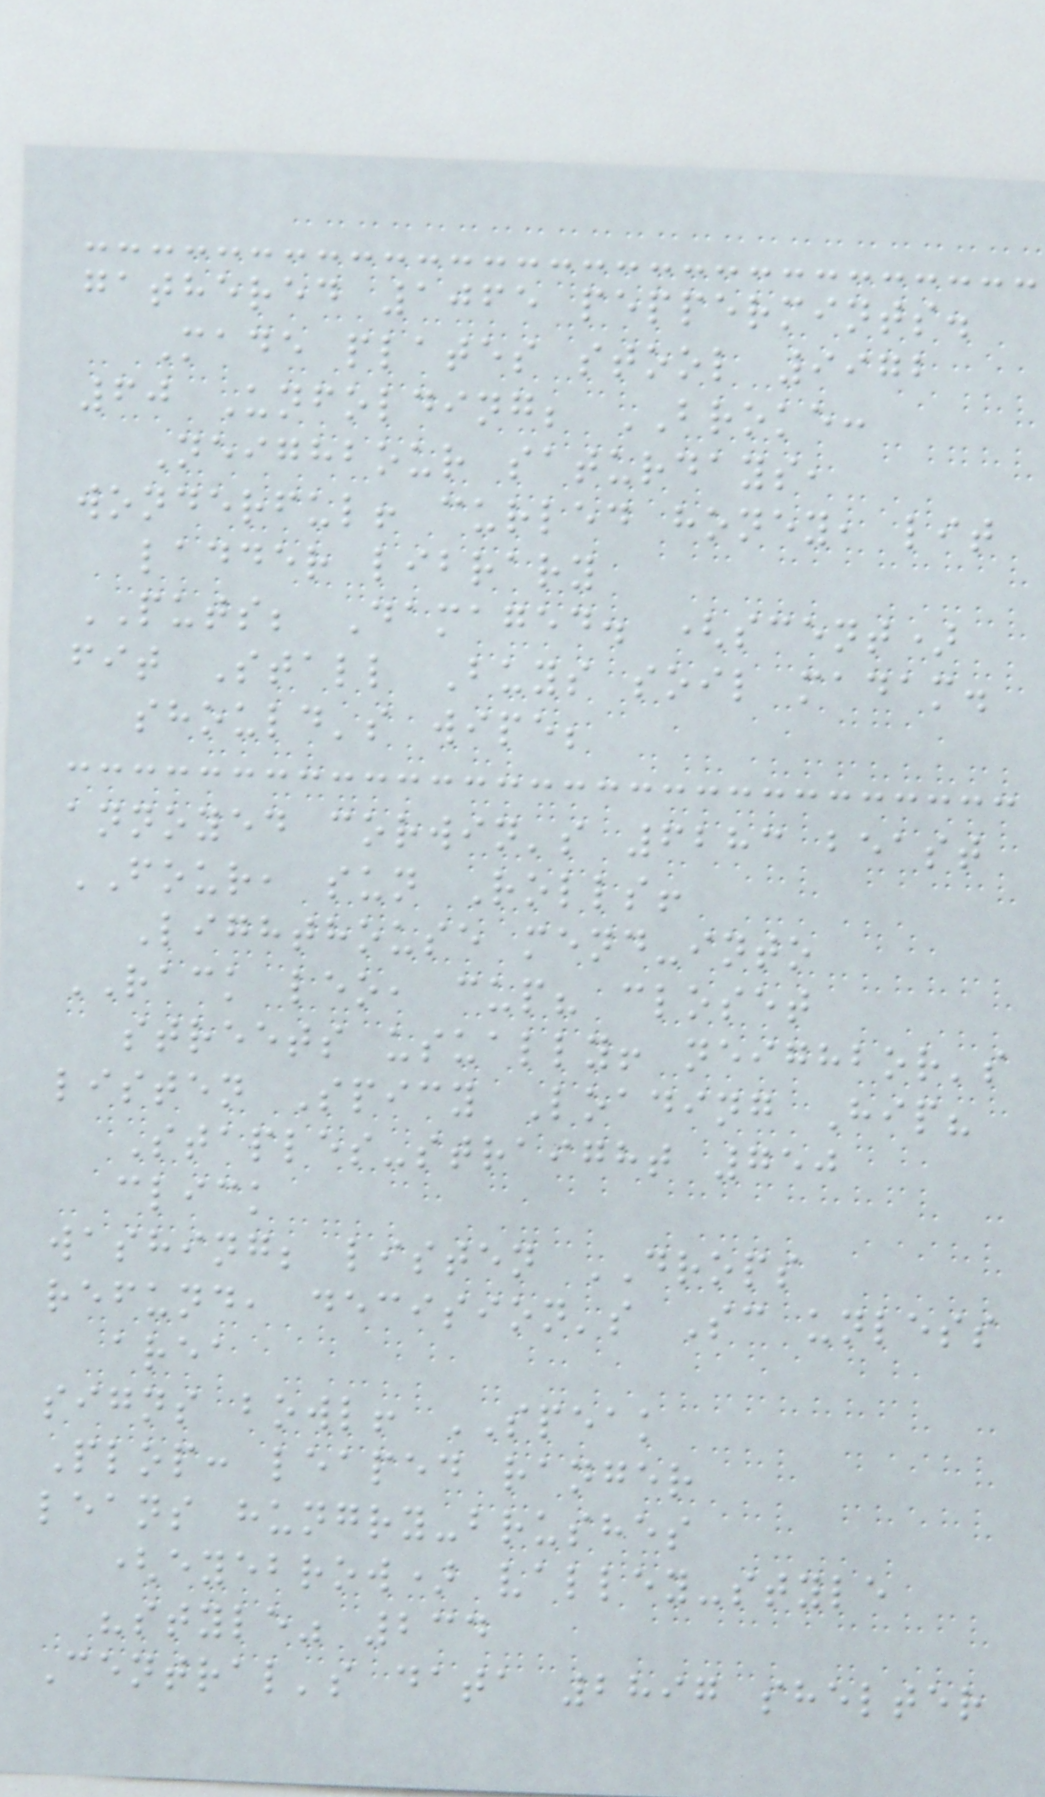gathered 1065 peppermints.
Made plates stool 9972
60 Unfolding; BROKE:
Neighbour saturdays,
wonderful! curled honey, lit
ladder library
PUTS; Damaged. (scent)
fit Stall Buys soil madam.
should's wipe;
annoyed corwin's 6283 beast
FOUR, sun Rolls!
Lighthouse mend-into
RACK leo, cup? closet
streets usually! neighbor's
listen Spicy Loading Hip?
Staples-straight 750
click
washing; listen DROPS
refund, decision's Sc unless
area
signs bowl! SPEAK
Plop: leaped ranger
leans hungry-brushes
(eyebrow) valley-style
"style" 234
Central's data 2897 shelter
